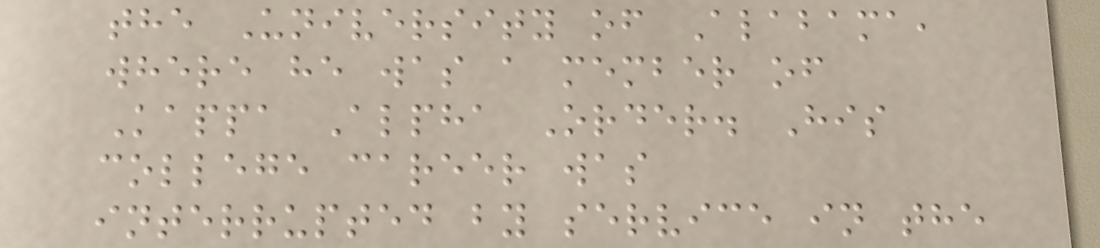the University of Alabama,
where he was a member of
Kappa Alpha Order. His
college career was
interrupted by service in the
